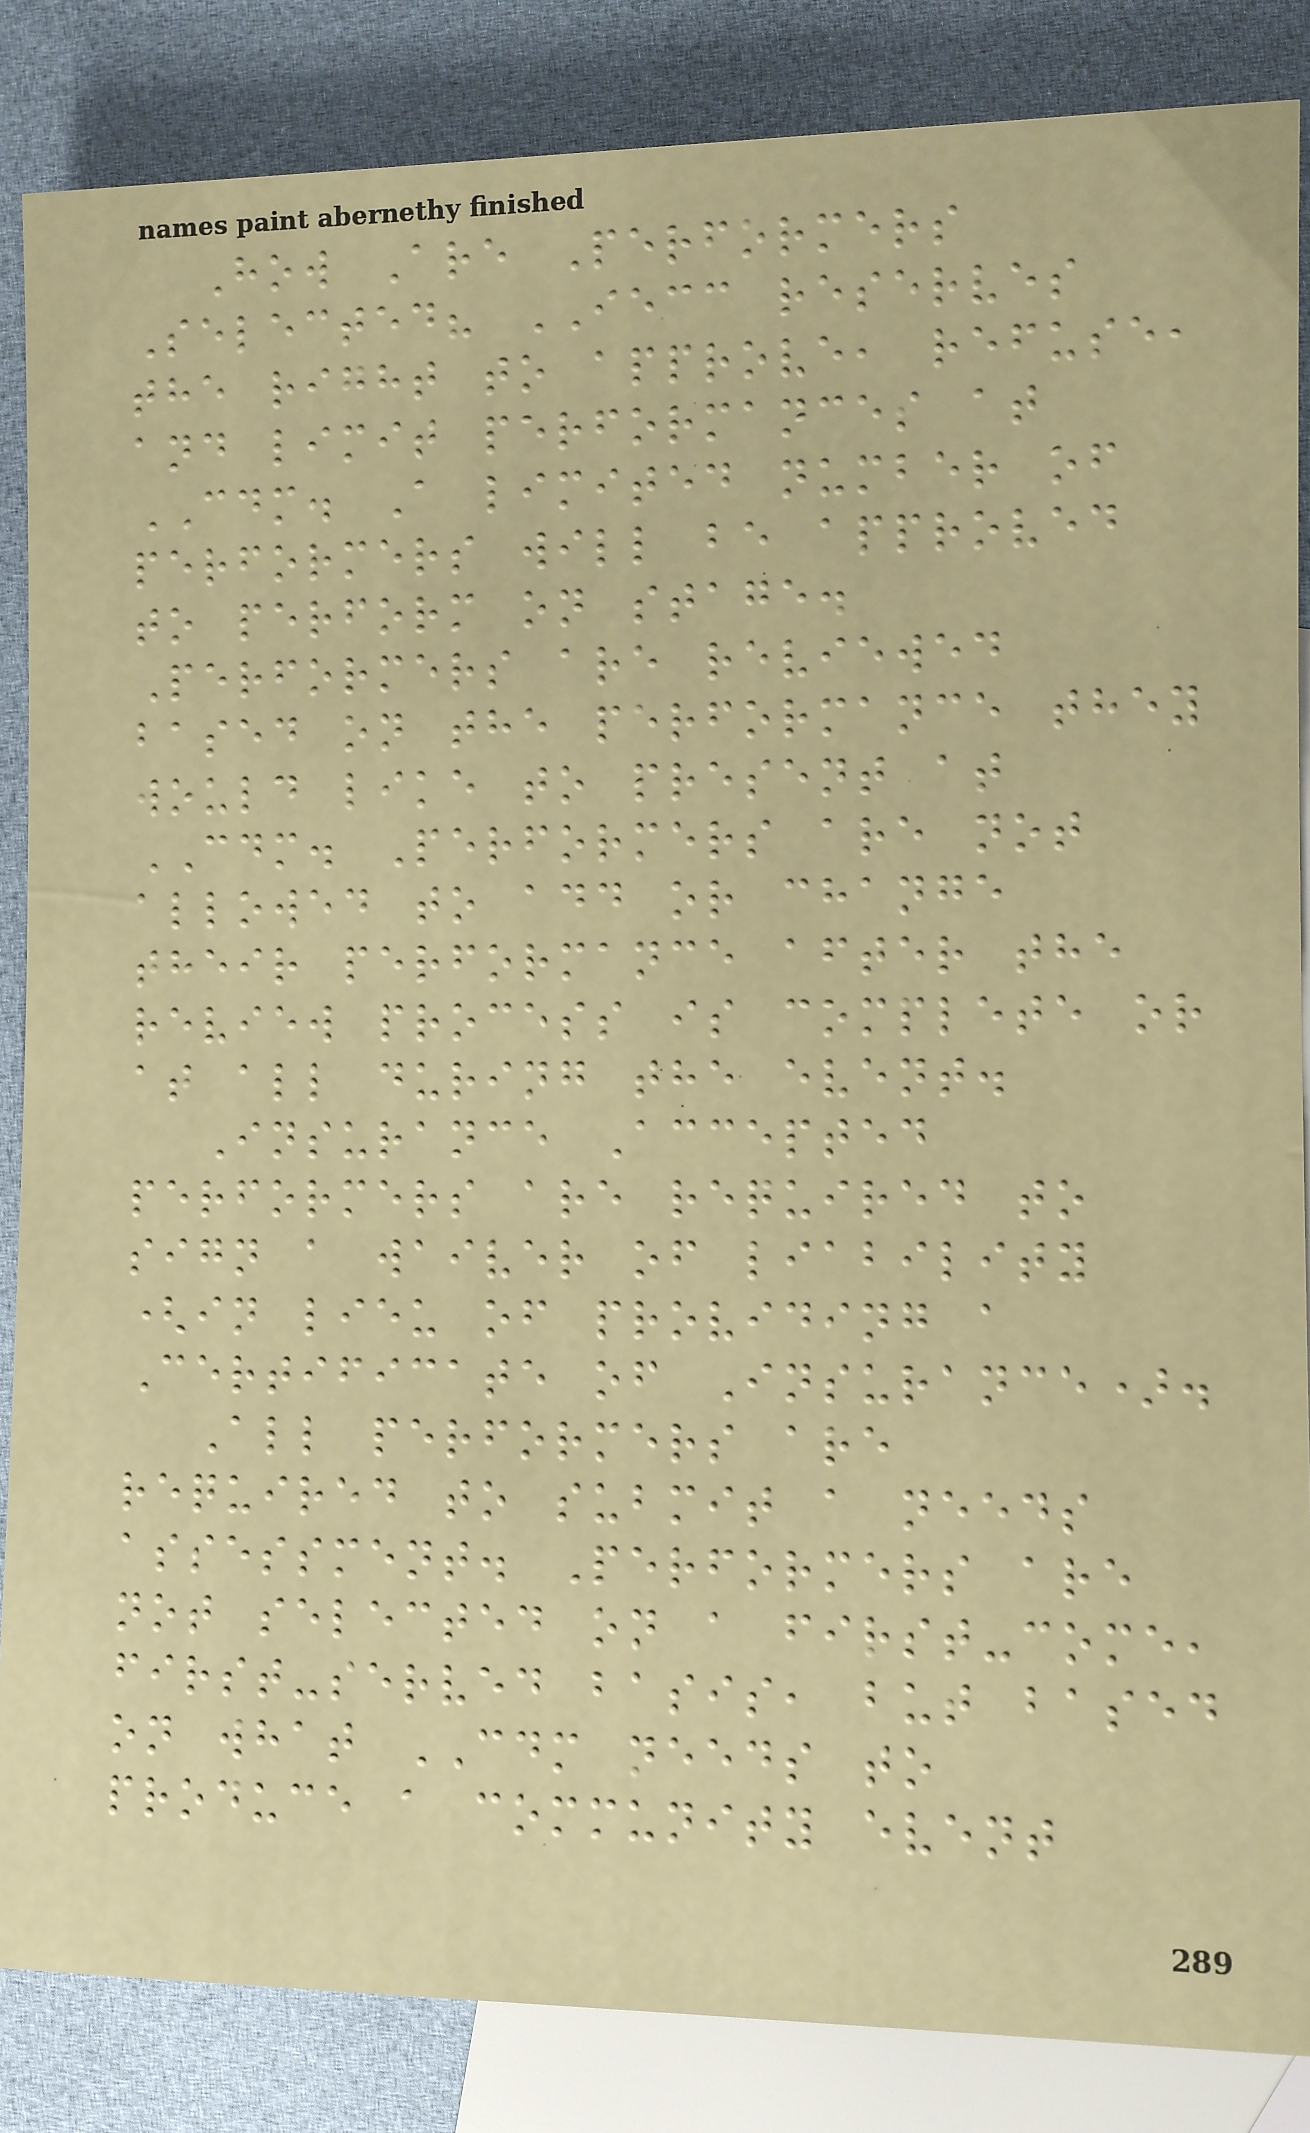How Are Performers
Selected? IECC reserves
the right to approve, refuse,
and limit performances at
CDM. A limited number of
performers will be approved
to perform on stage.
Performers are reviewed
based on the performance they
would like to present at
CDM. Performers are not
allowed to add or change
their performance after the
review process is complete or
at all during the event.
Insurance Accepted
performers are required to
sign a waiver of liability
(in lieu of providing a
Certificate of Insurance).
All performers are
required to submit a needs
assessment. Performers are
not selected on a first-come,
first-served basis, but based
on what CDM needs to
produce a community event
